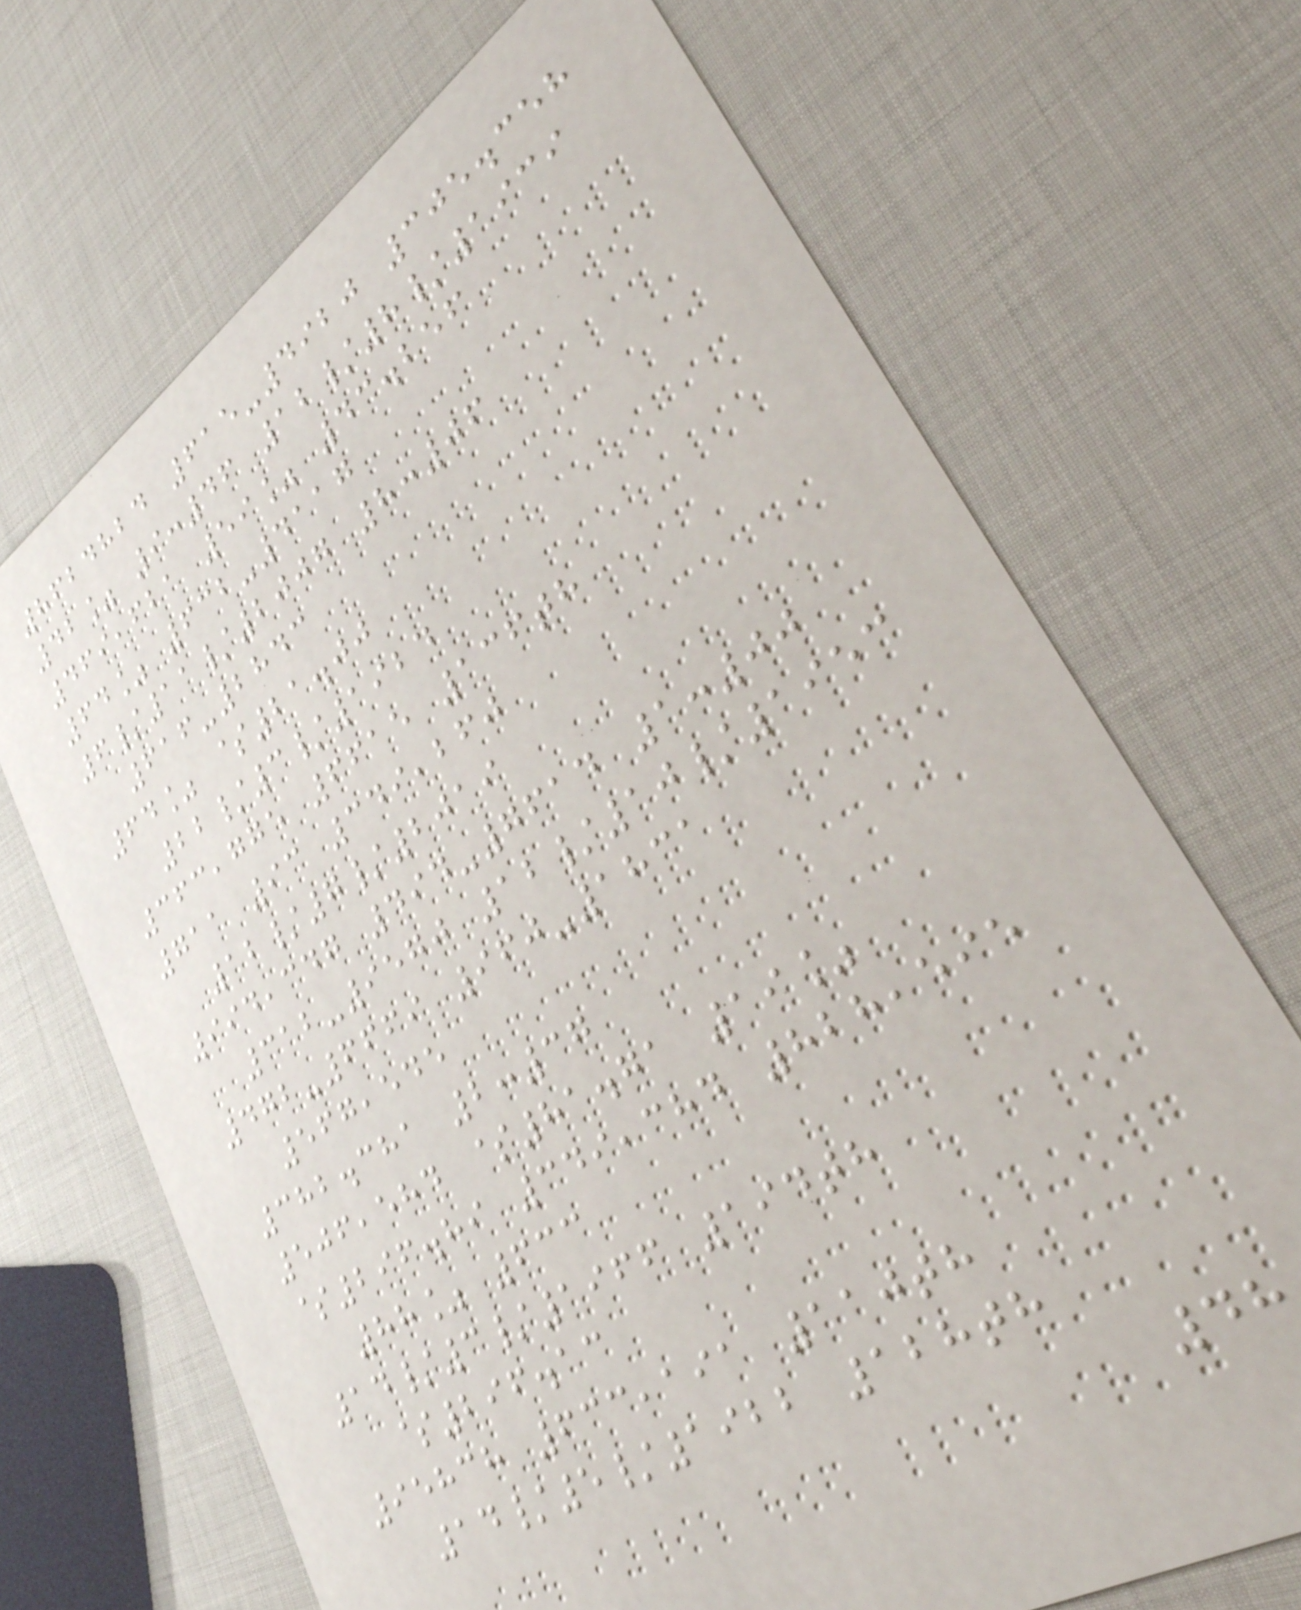8624824 615-4920 305.358
42% 9:46 12/8/1939
469,621 59% 43.256
64% 632-4117
6/11/2007 8:06
616-2843
64% $21.00
22/3/1924
363,775 6615 136th
711 93 349,260
12/7/2019
994,347 494-7614 1:00
312-9570 12/10/1953
472-6669 960-1831
567,545
382.381 2:37
506,584 $81.71 19%
$296.89 349,384 828,595
88% 633
14/3/1966 194th
$296.13
95838 633,191 110th
14/5/1922 128th
48
